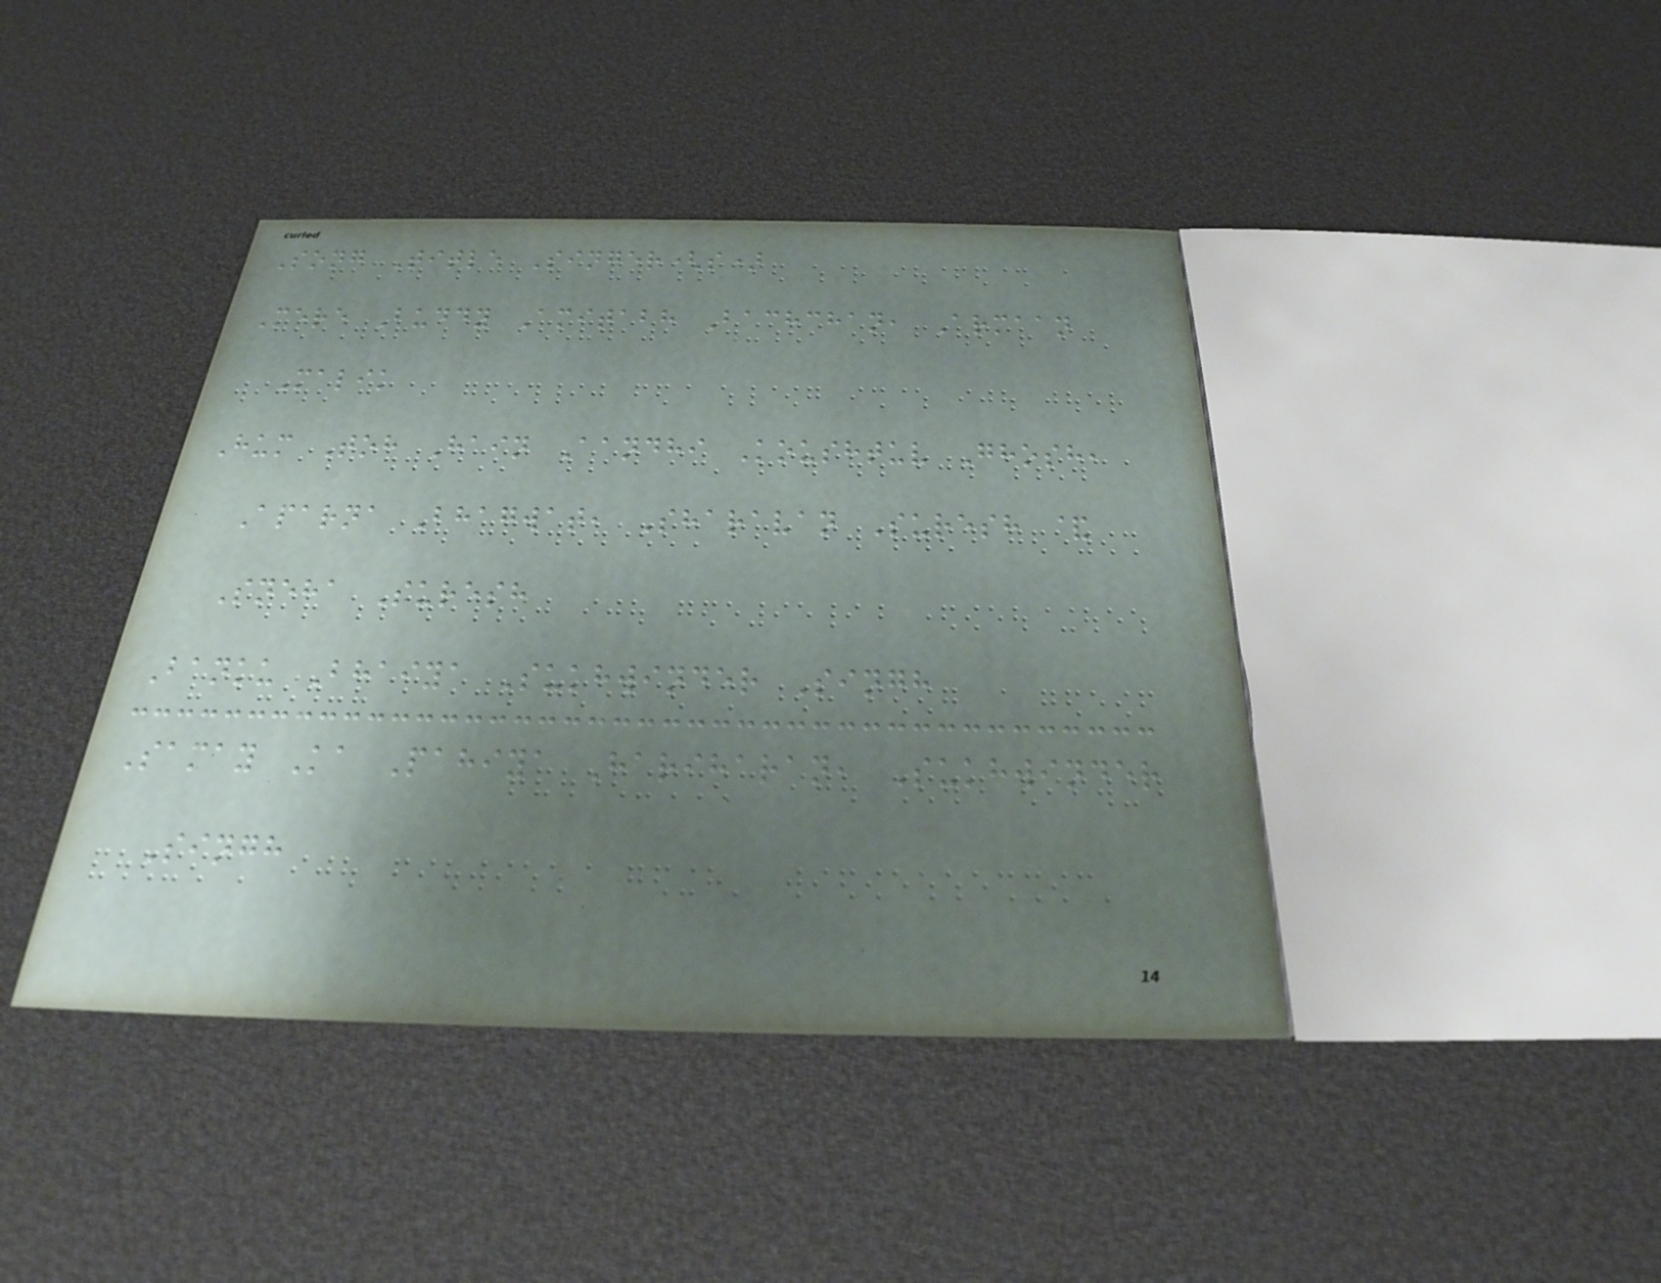Song Title Singer(s)
Mere Buddy Amitabh Bachchan, Armaan
Malik
Hum Toh Hain Aandhi Koushtuv Ghosh,
Aparna Bhagwat, Sharavan Suresh &
Sneha Suresh
Banku Bhaiya Sukhwinder Singh
Samay Ka Pahiya Hariharan, Sukhwinder
Singh
